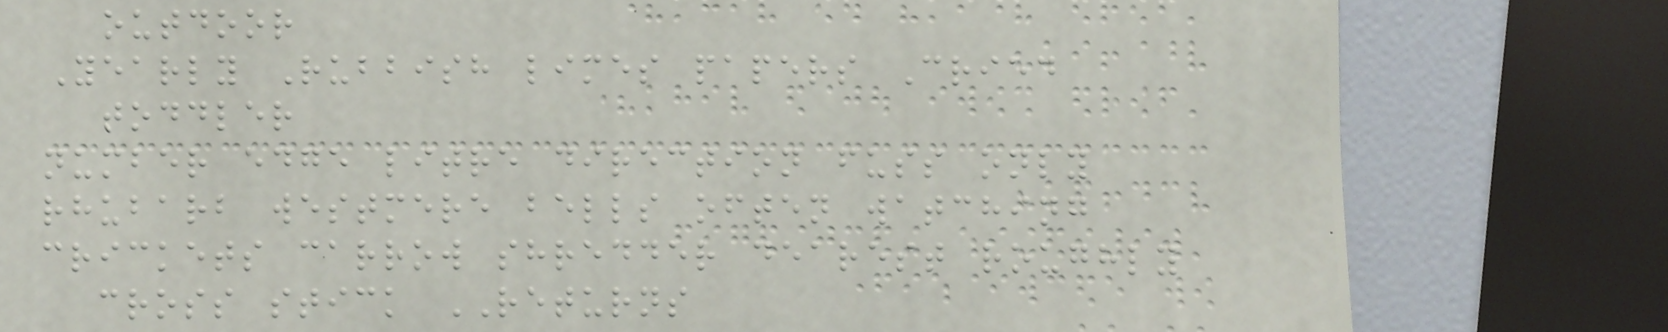outdoor
Yearly Rubbish limes papers Cried
toddler
number edge litre direction fuss only
rhubarb westmere bells often watching
crickets carrow shredder dearest roughly
cross stick RETURNS
